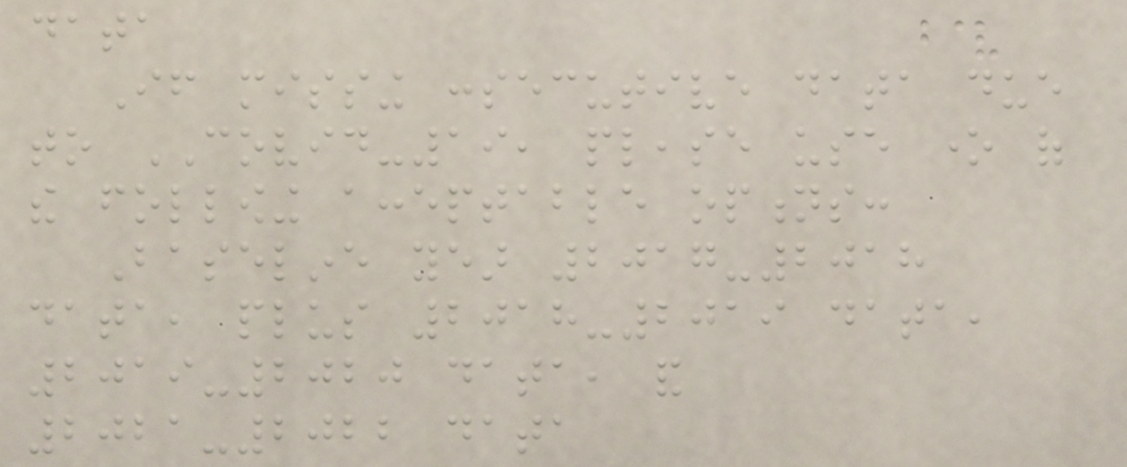data
If missing consecutive data due
to COVID-19, please use one of
the following acceptable options:
Baseline year 2017-2018
data, plus 2018-2019 data,
2019-2020 data, and
2021-2022 data
